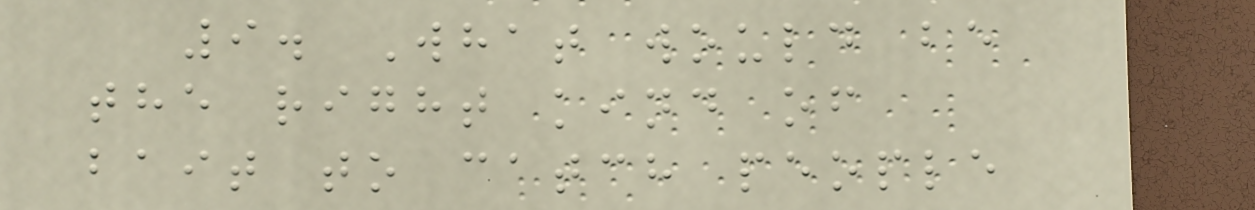9. What would be
the right kind of
bait to catch people
